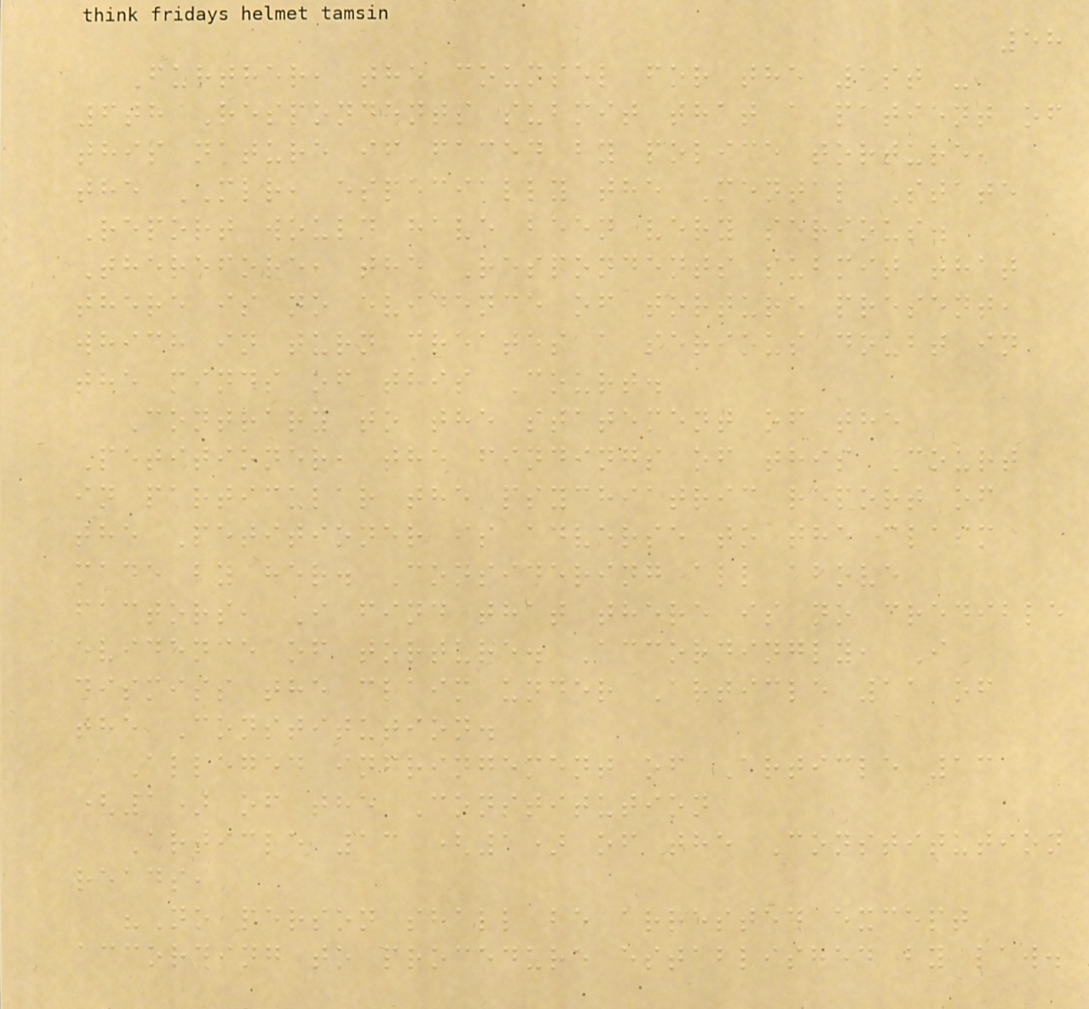58
Further, the counsel for the 1st -
6th Respondents submit that a patient of
this nature if faced by police torture,
the MLR, especially the Mental State
Report would have been very serious.
Therefore, the Respondents submit that
there is no evidence of torture present,
which in turn creates a serious doubt in
the minds of this Court.
Contrary to the statement of the
Petitioner, the findings of this Court
in particular the psychiatric report of
the Petitioner is adverse to the claim
made by her. Considering all above
factors, I find that there is no credible
evidence of torture. Accordingly, I
dismiss the claim under Article 11 of
the Constitution.
Alleged infringement of Article 13
(1) of the Constitution
Article 13 (1) of the Constitution
reads,
"No person shall be arrested except
according to procedure established by law.
